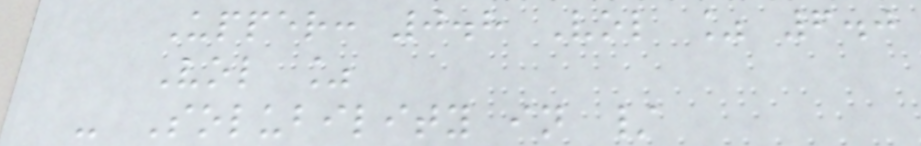Upper: 0.8 Vol % 6.0
Vol %
- Solubility in /
